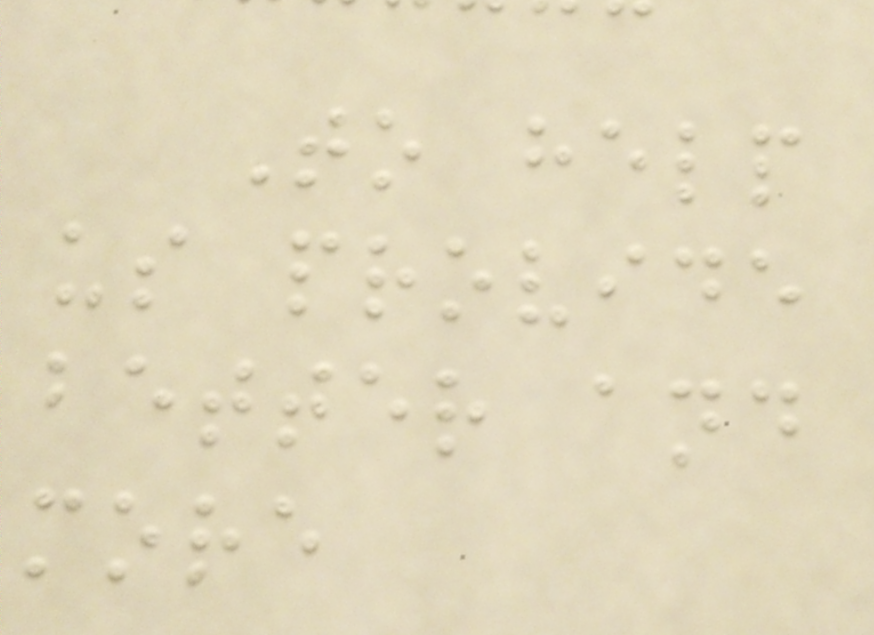To help
us provide
better and
more
